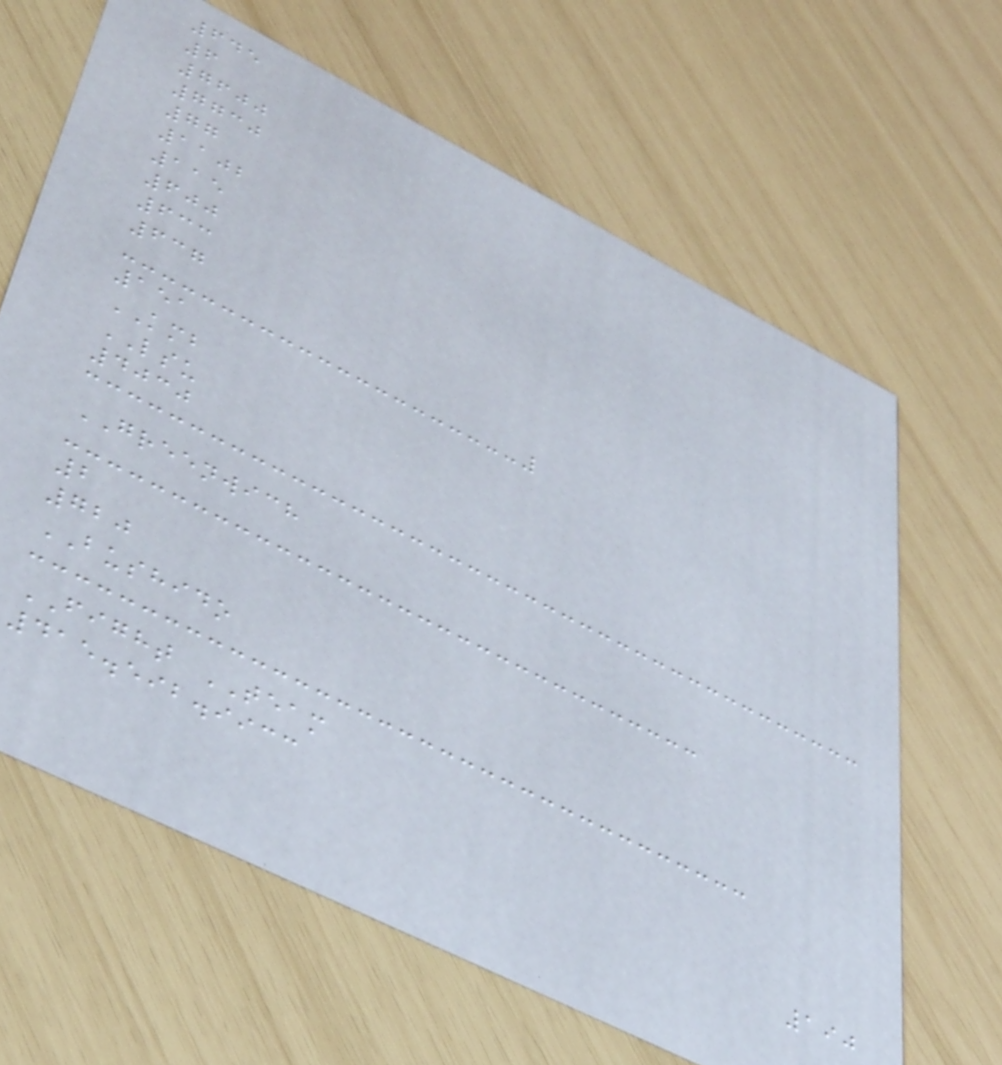645
6
7600
7730
77
1102
115
600
633
637
151
KMB
LSU
4030
GREENWICH
2
720
BUSHIDO
FIGHT TEAM
415.592.9933
190
